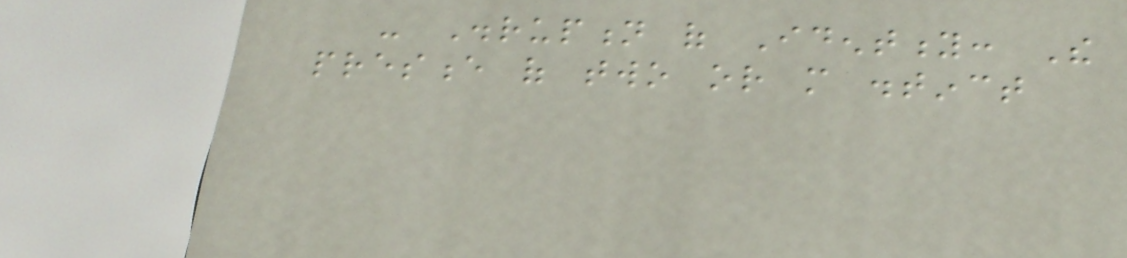- Disruption of Identity: The
presence of two or more distinct
